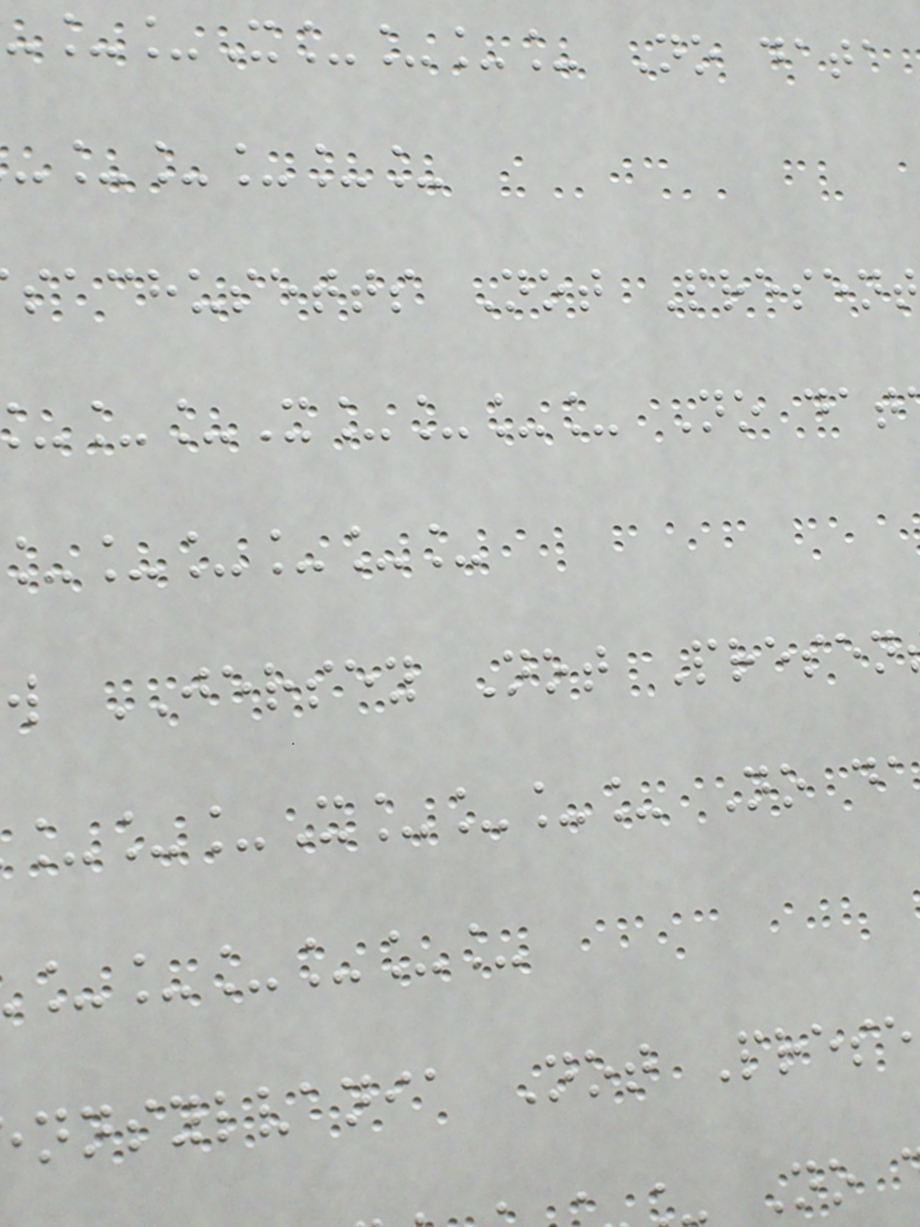__X____ No data
_____
sachusetts Not Present
__X____ No dat
_____
w JERSEY Not Presen
___X____ No da
______
nnsylvania Not Prese
